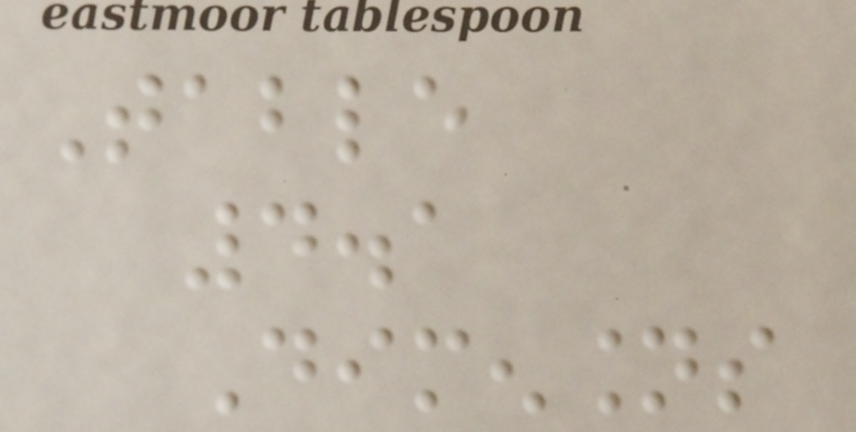Table
4.1
Dimensions
